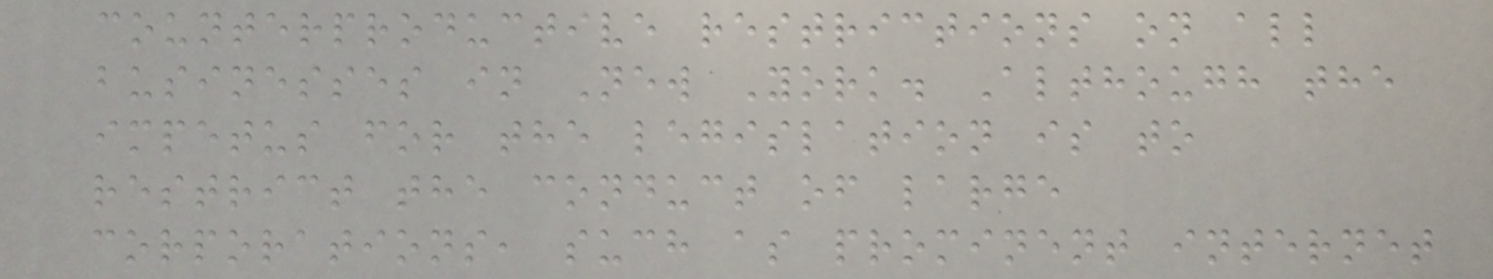counterproductive restrictions on all
businesses in New York. Although the
impetus for the legislation is to
restrict the conduct of large
corporations, such as prominent internet
